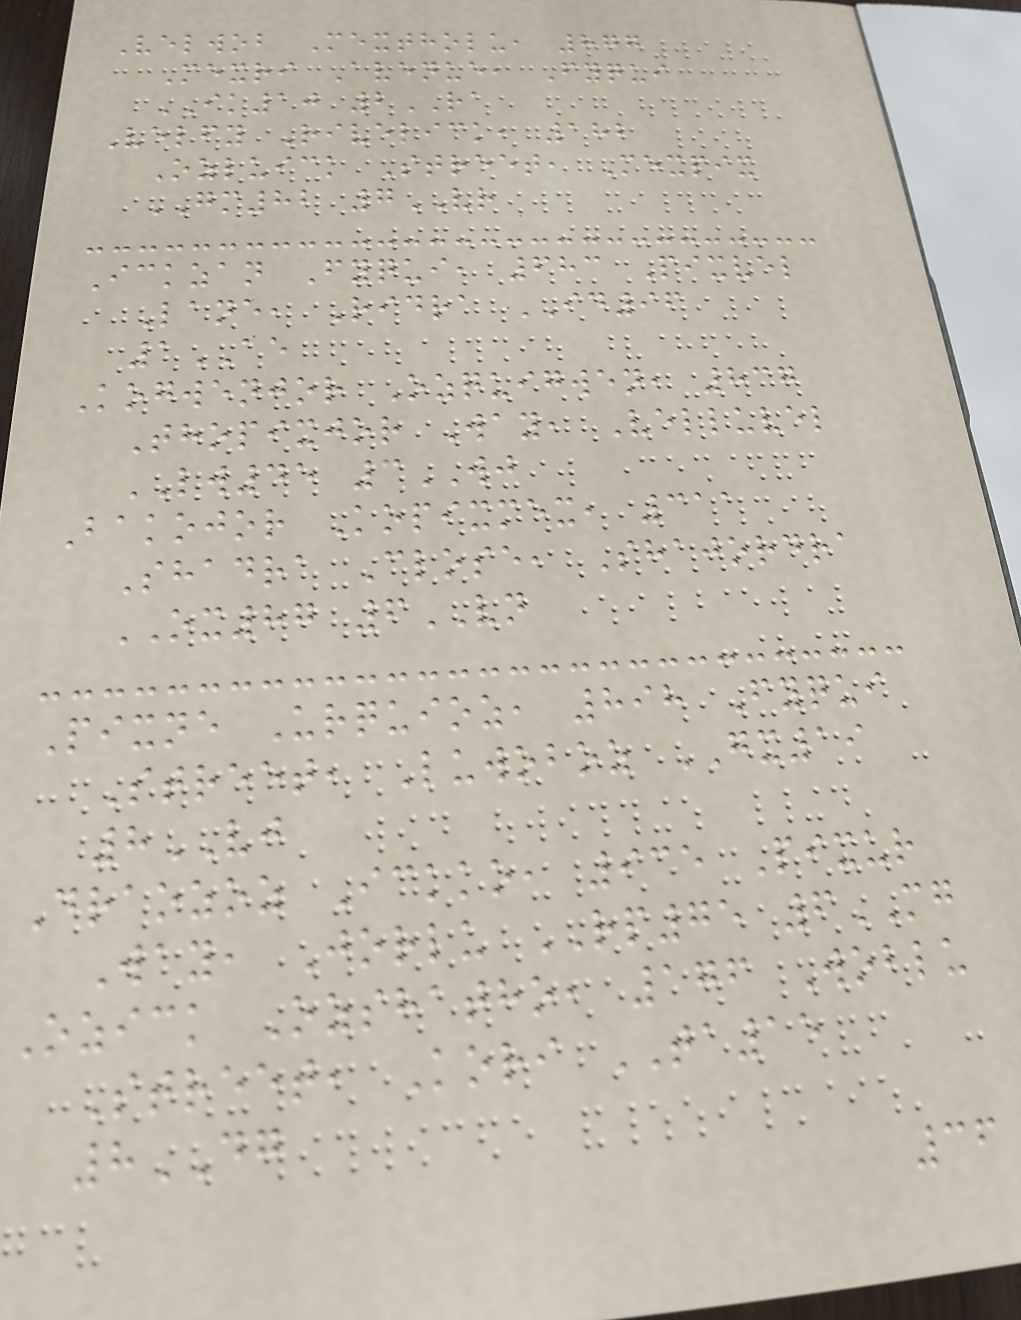Velwob Mextholu, 877
Mexri Avenue, Fyqui
IK10 2RA
Velfy Rivelick, 182
Ozluick Street, Mexpix
GM82 7VR
Ickzan Fyqui, 683 Pixvel
Lane, Ridra ID96
1AE
Kogwenjor Ozquigwen, 837
Thopixjor Way, Velluvel
LW45 3WJ
Bakojor Kopixmex, 311
Shadra Close, Shajordra
OX87 6VN
Pixne Urquioz, 898 Fyqui
Street, Luwoboz GX19
8VJ
Draozoz Ickko, 935 Pixur
Way, Jorlu RP75 6MG
Ozick Ozshatho, 176 Woblu
Street, Kori TA15
8DG
36
